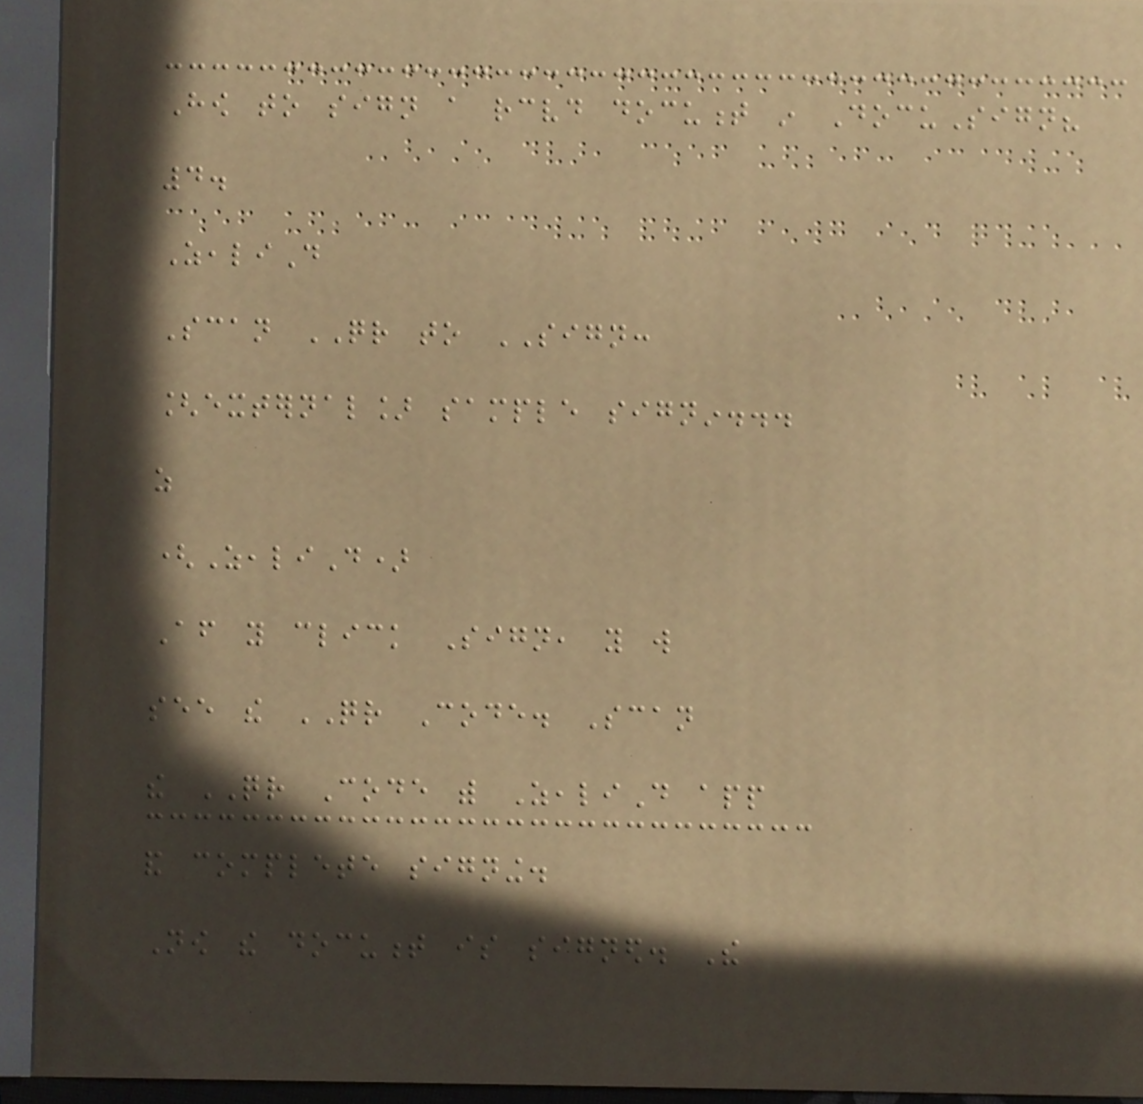How to sign a received document in DocuSign?
4.
ZealiD
Scan QR to SIGN:
[external] sample signin...
as
(ZealiD)
After you click Sign, you will
see the QR Code. Scan
the QR Code with ZealiD app
and complete signing.
Now the document is signed. The
